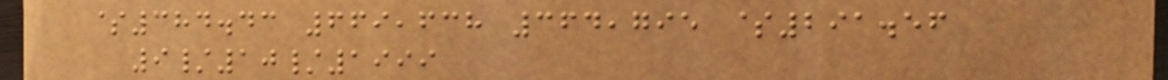$384.43 669,638 364,795 $291.56
9/10/1999
